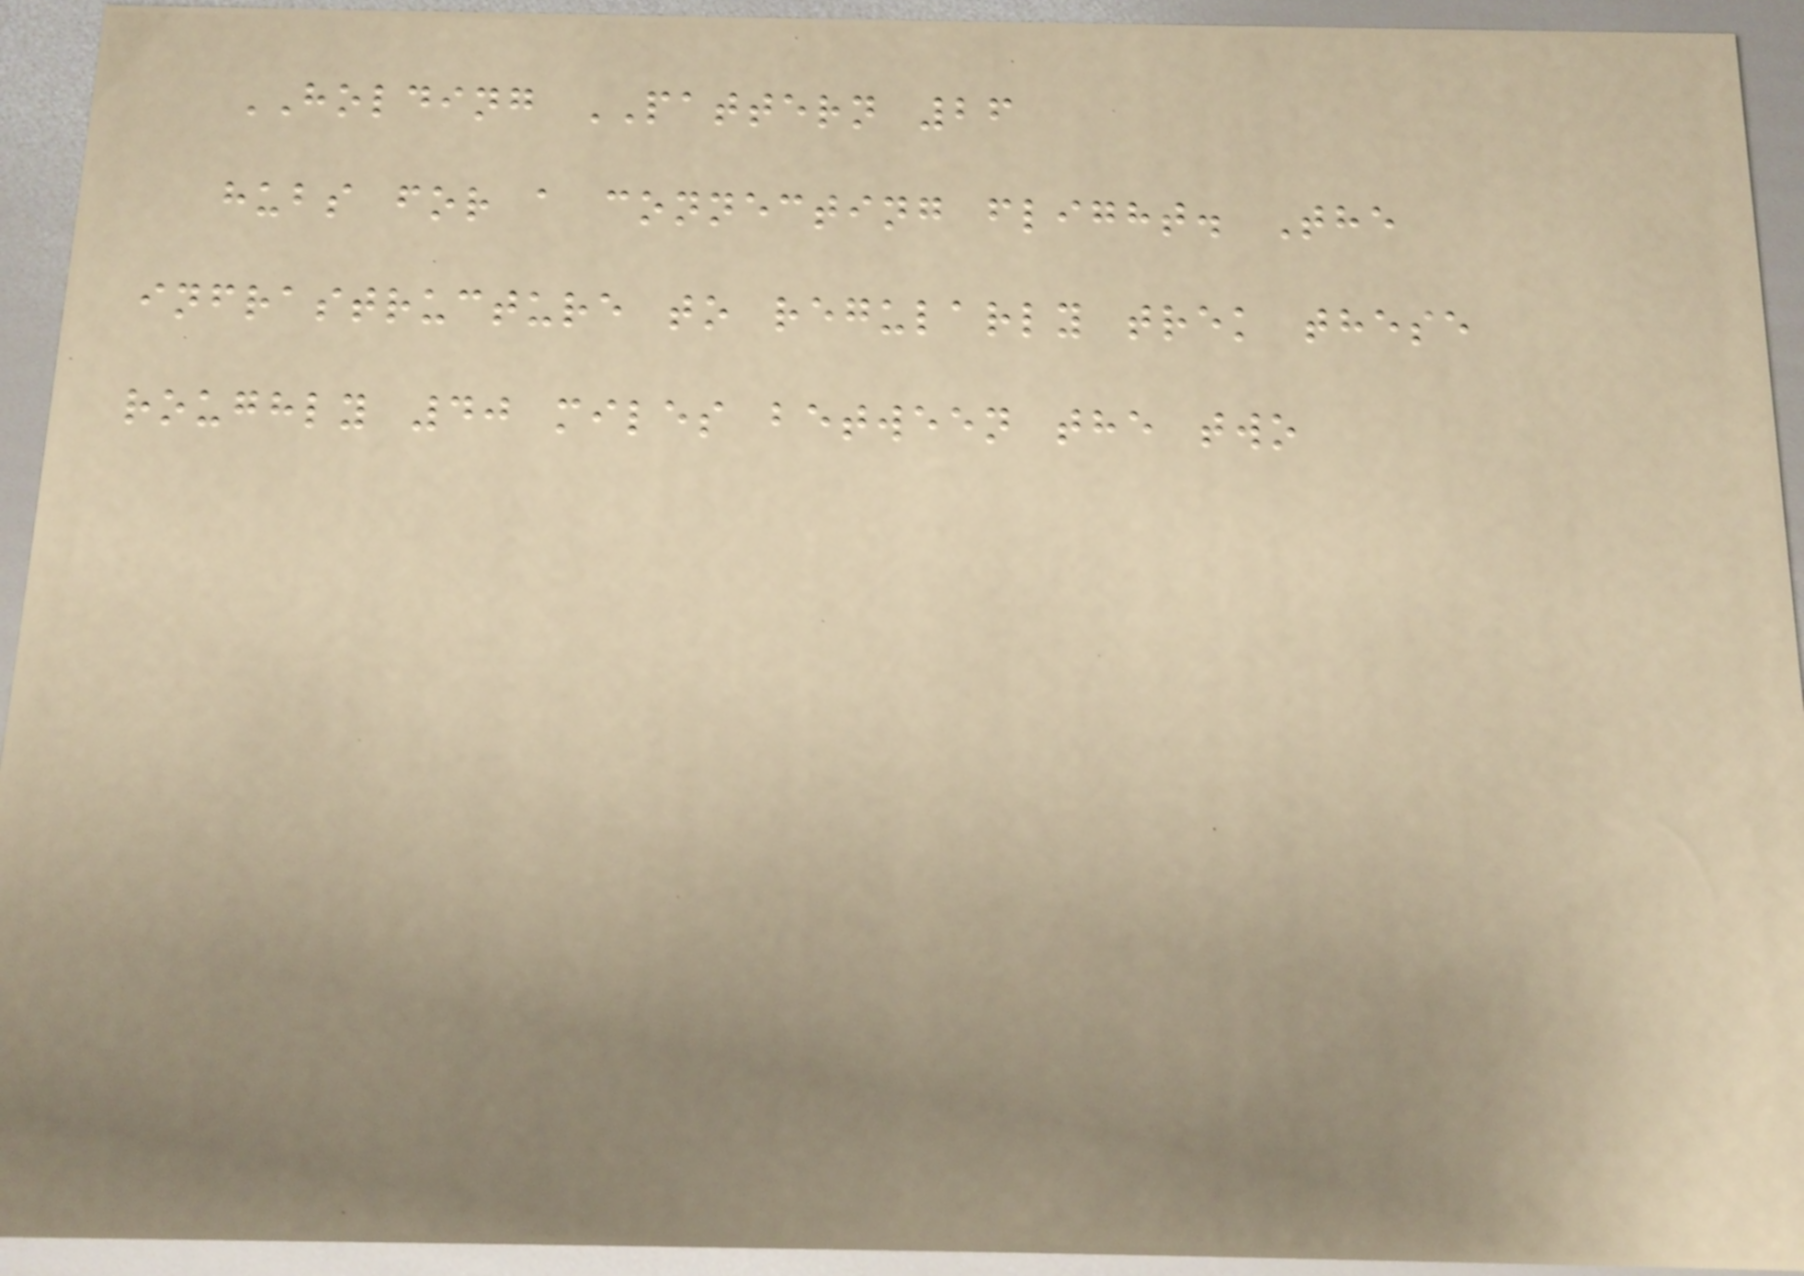HOLDING PATTERN 26
hubs for a connecting flight. The
infrastructure to regularly trek these
roughly 40 miles between the two
